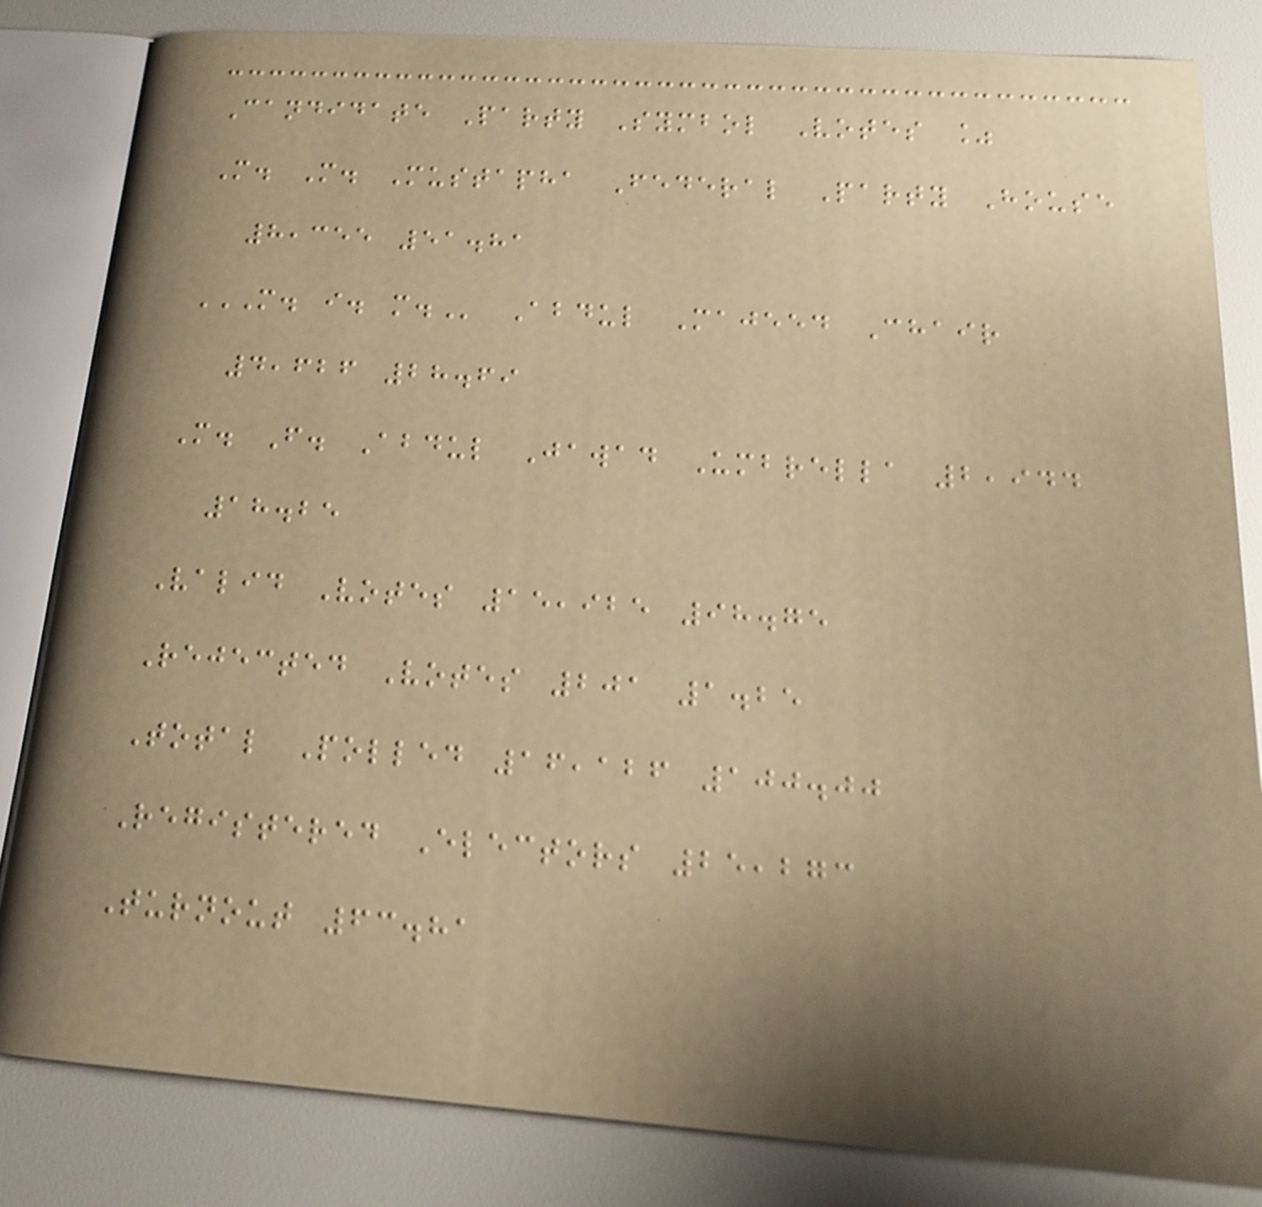Candidate Party Symbol Votes %
M. M. Mustapha Federal Party House
8,355 51.81
M. I. M. Abdul Majeed Chair
4,626 28.69
M. F. Abdul Jawad Umbrella 2,944
18.25
Valid Votes 15,925 98.75
Rejected Votes 201 1.25
Total Polled 16,126 100.00
Registered Electors 25,273
Turnout 63.81
